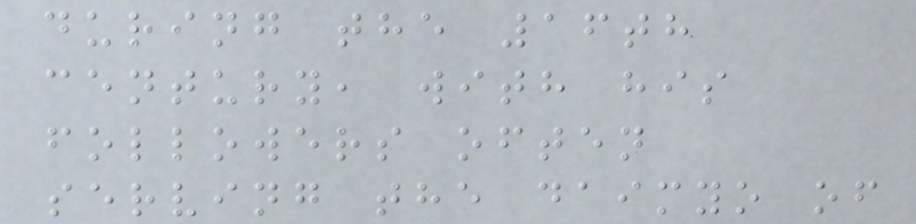during the 16th
century, with his
followers often
serving the daimyo of
